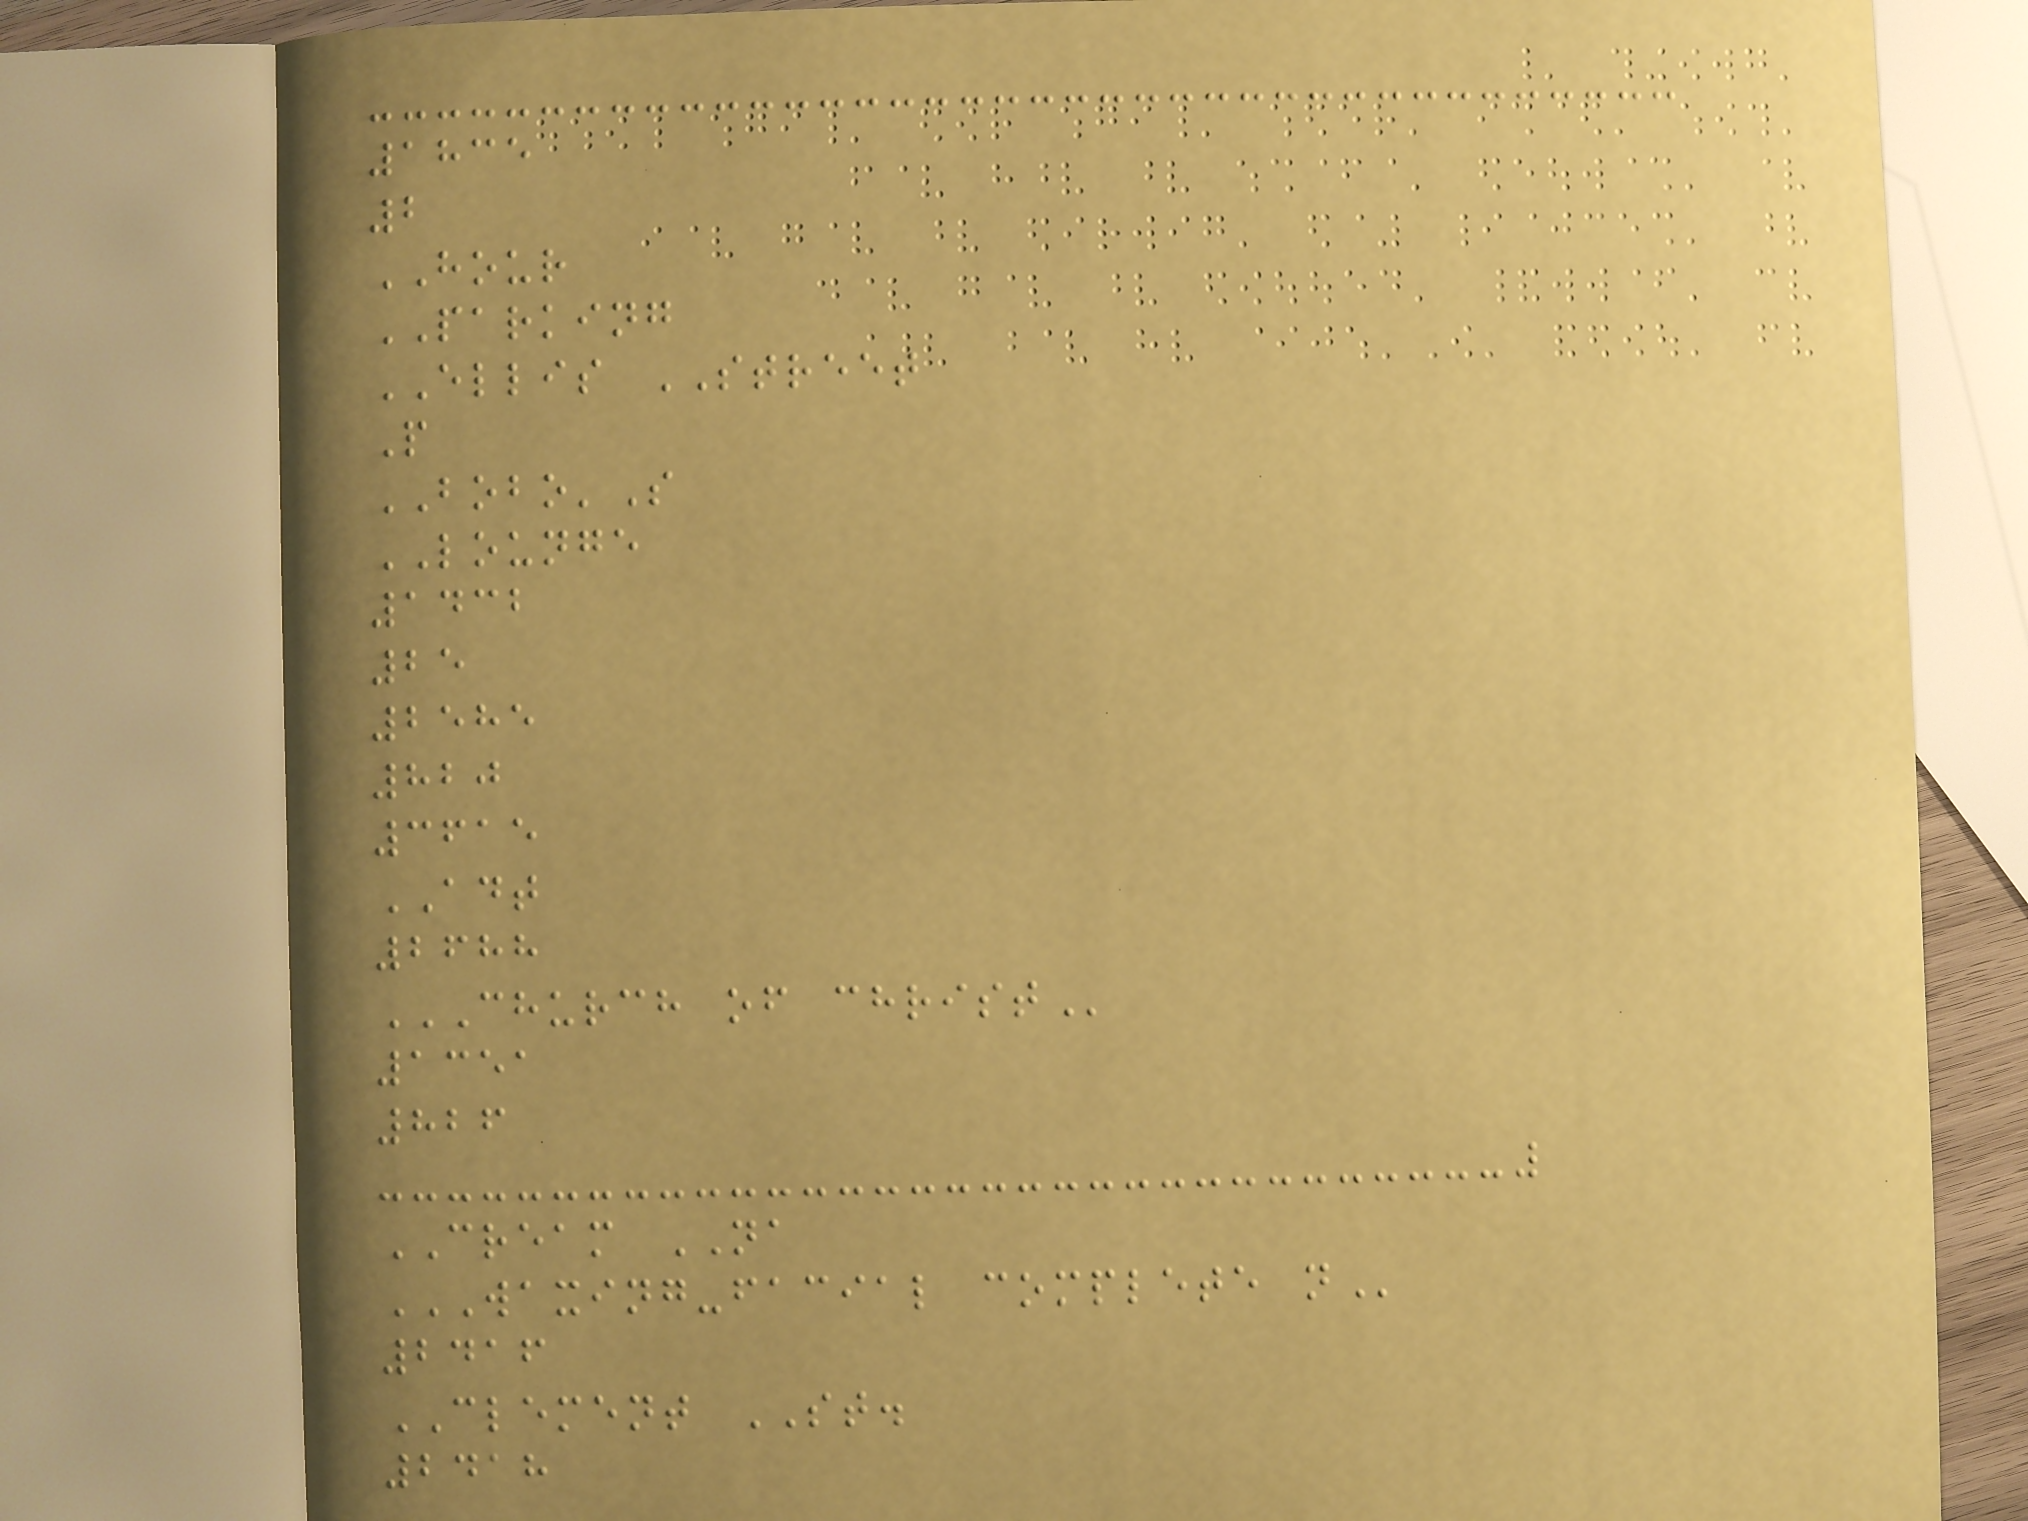1835
2
HOUR
PARKING
ELLIS STREET
P
BOBO'S
LOUNGE
1432
25
2585
820
3615
ADT
2688
CHURCH OF CHRIST
1351
826
CREAM NA
WAXING-FACIAL COMPLETE N
2416
CLEMENT ST.
2418
